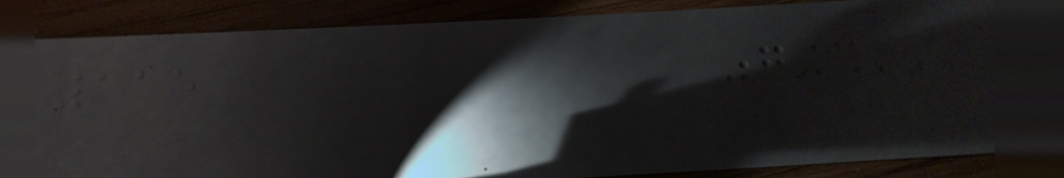115
